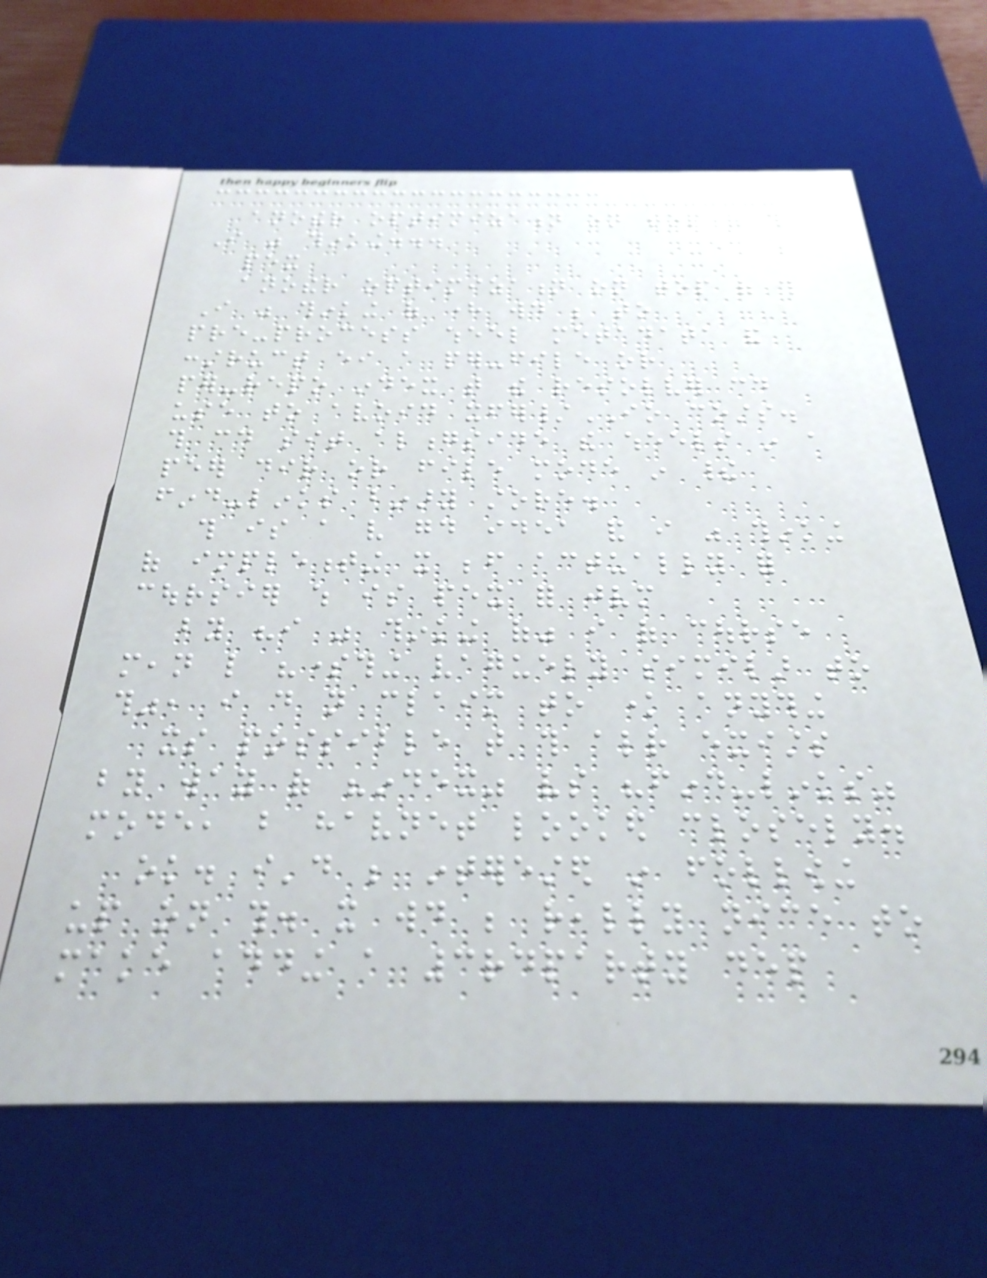another optimization on top of this
I was thinking...
pex
another optimization on top of this
I was thinking of here would be to
pre-process wheel metadata and
construct either a per-file or
per-repo index that the resolver could
use to avoid xfer/IO costs.
this could sit alongside the wheels in a
peer dir or file mode in their
find-links binary store.
this is a very good idea and i was thinking
of implementing it before actually for
coursier which is pex for jvm
by "i was thinking of" i of course
mean like "something vaguely similar to
this", i do not claim to know anything
its possible that this already exists
by way of "index" vs "find-links"
mode, but havnet looked closely.
ok. i'd be interested in following
up on this. it would be really nice to
make adding a 3rdparty dep
